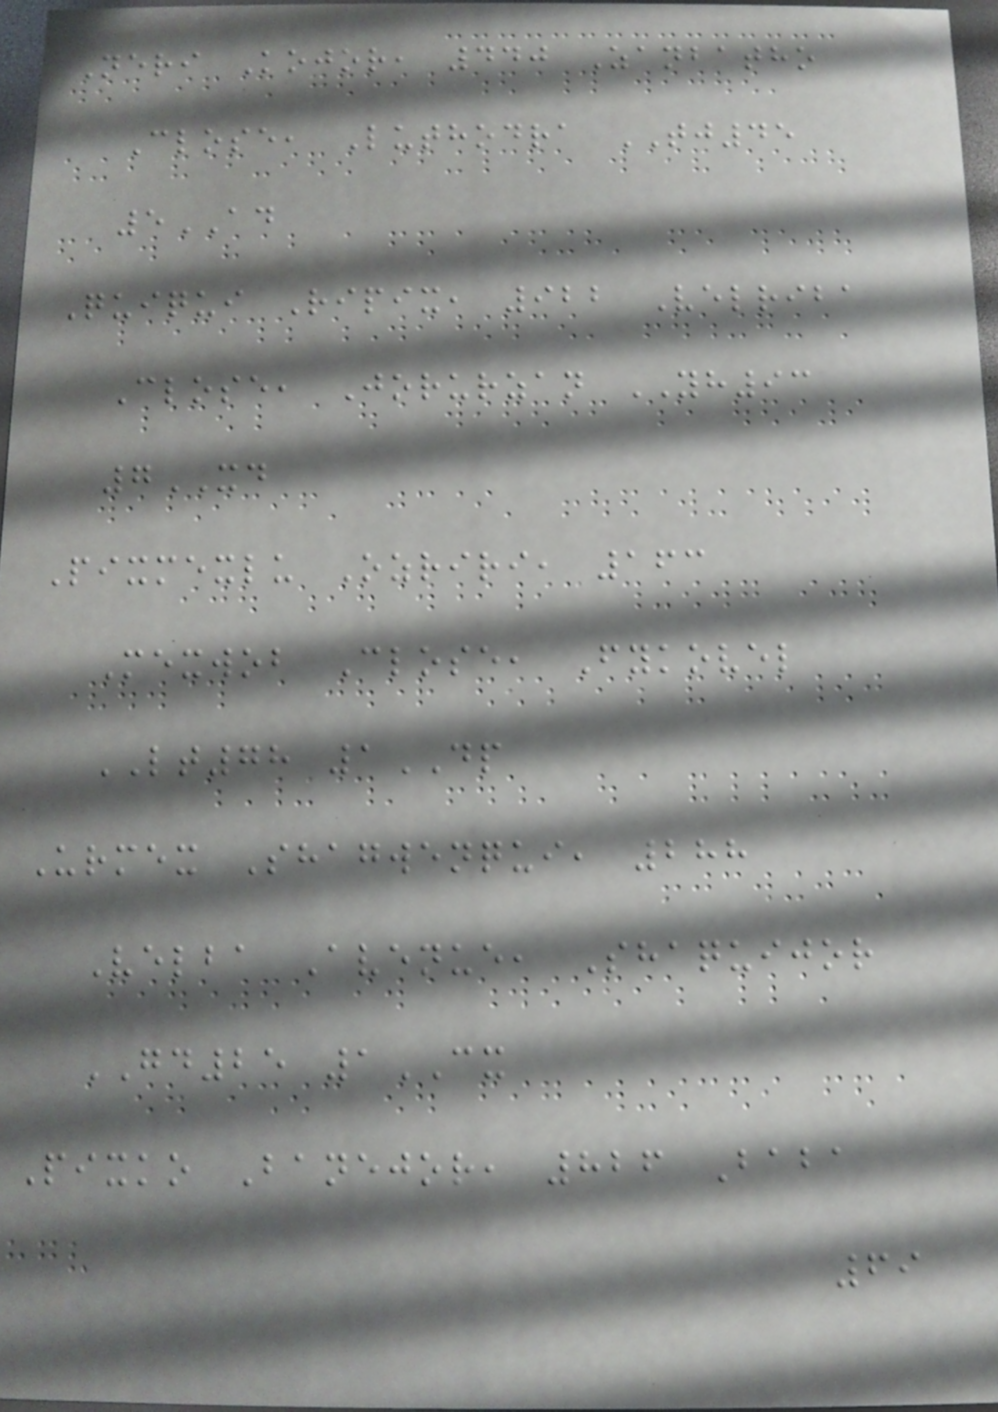Neri Kojor, 440 Zanbatho
Close, Luthodra TJ45
5AD
Quiqui Ripix, 922 Velriba
Close, Jorurzan YH93
7XD
Pixmexlu Ozriri, 163
Mexwob Close, Fykovel
LT78 1DP
Urmex Shagwenqui, 288
Velba Avenue, Shaquijor
GD25 1CX
Pixko Banejor, 826 Baba
69
